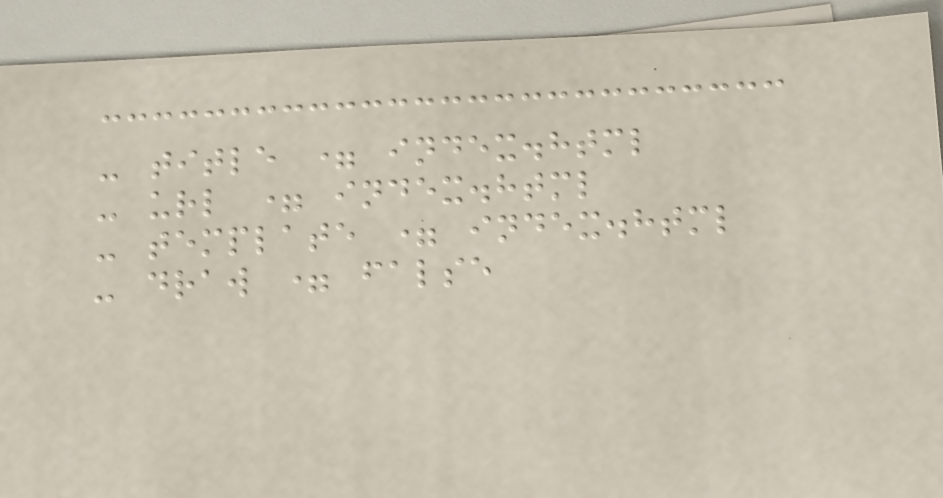- title = index.html
- url = index.html
- template = index.html
- draw = false
